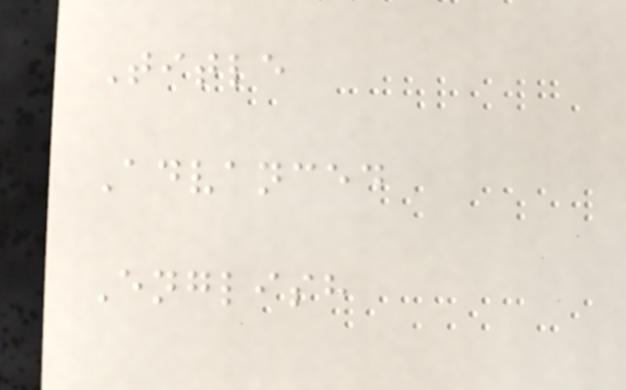Title
Advanced
English
